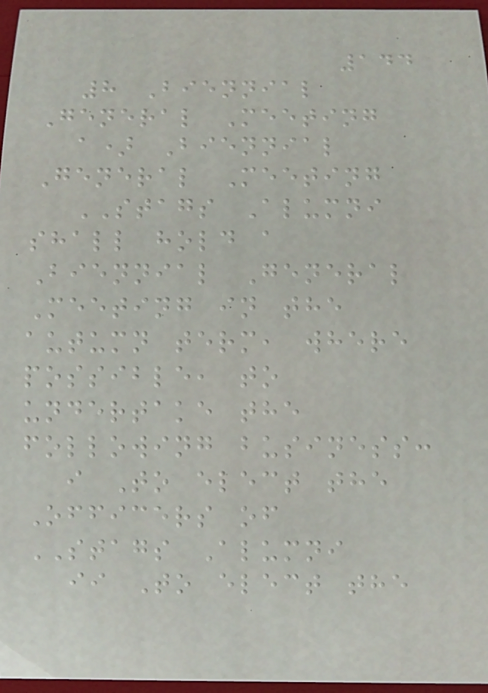144
8 Biennial
General Meeting
a) Biennial
General Meeting
STAGS Alumni
shall hold a
Biennial General
Meeting in the
autumn term, where
possible, to
undertake the
following business:
i To elect the
Officers of
STAGS Alumni
ii To elect the
